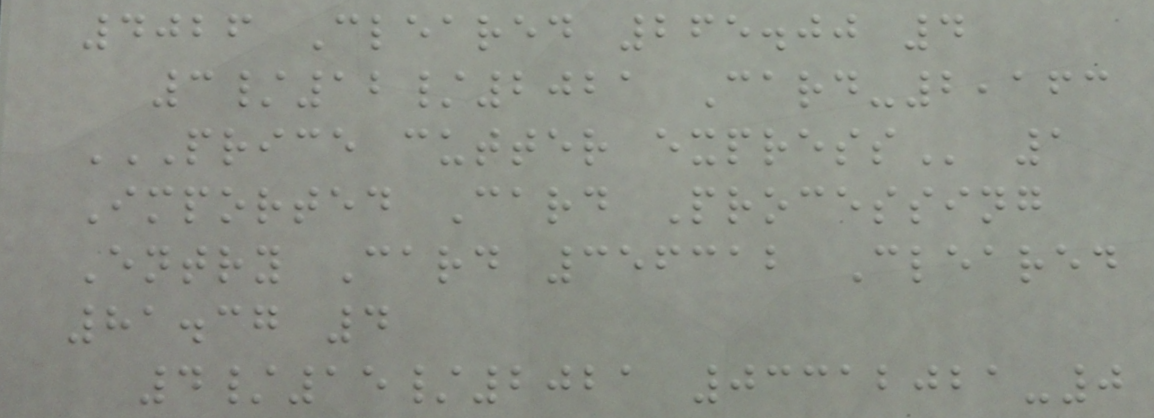4026 Cleared 265.00 4
3/12/2021 Card-2,163
PRICE CUTTER EXPRESS 1
Imported Card Processing
Entry Card 356312 Cleared
81.37 4
4/15/2021 03312021-0
